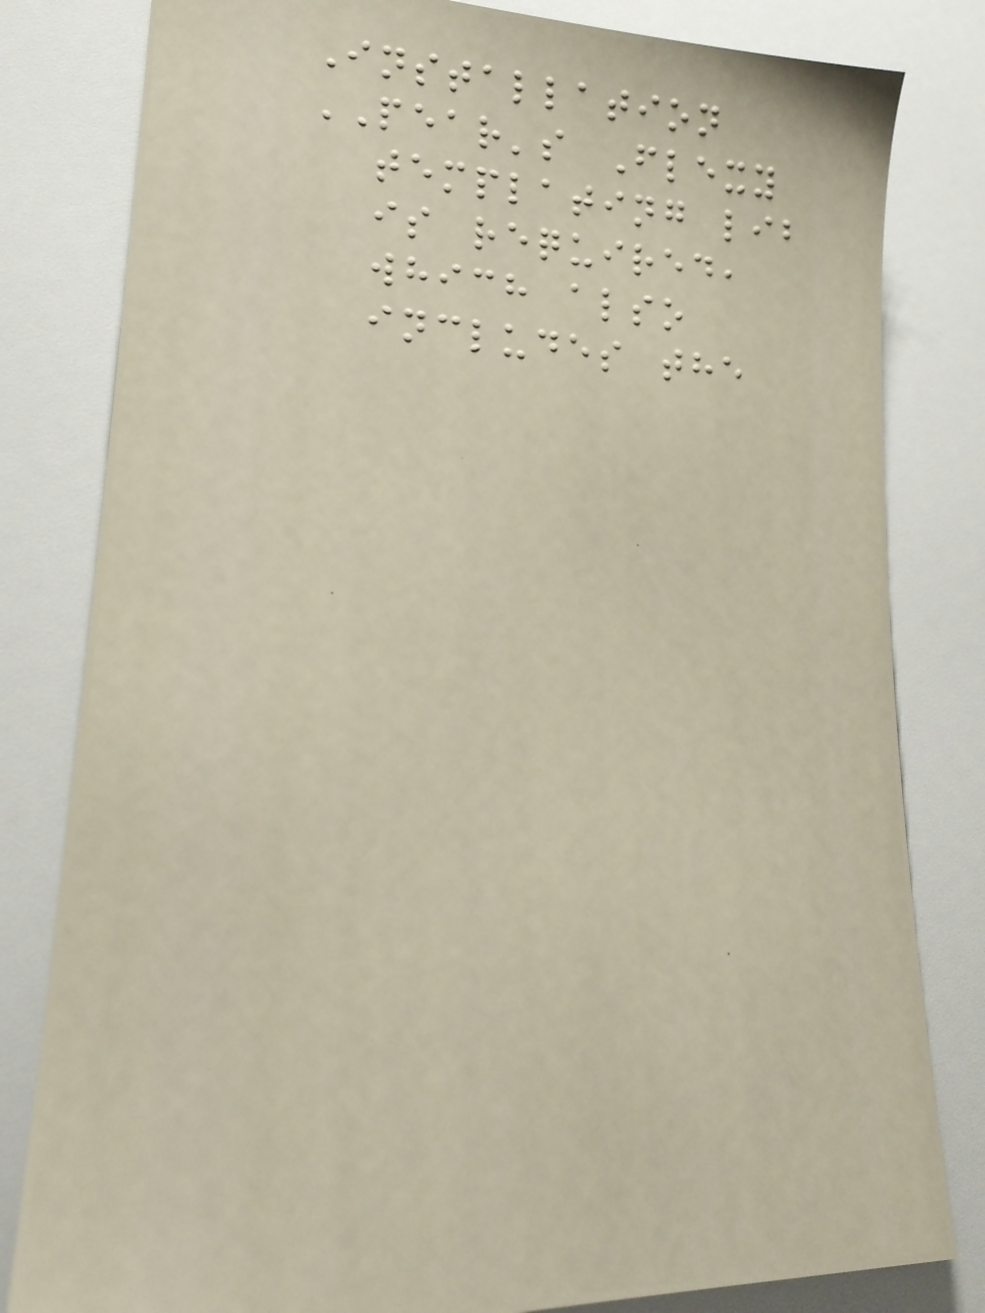Installation
PEAR's Flexy
templating lib
is required,
which also
includes the
